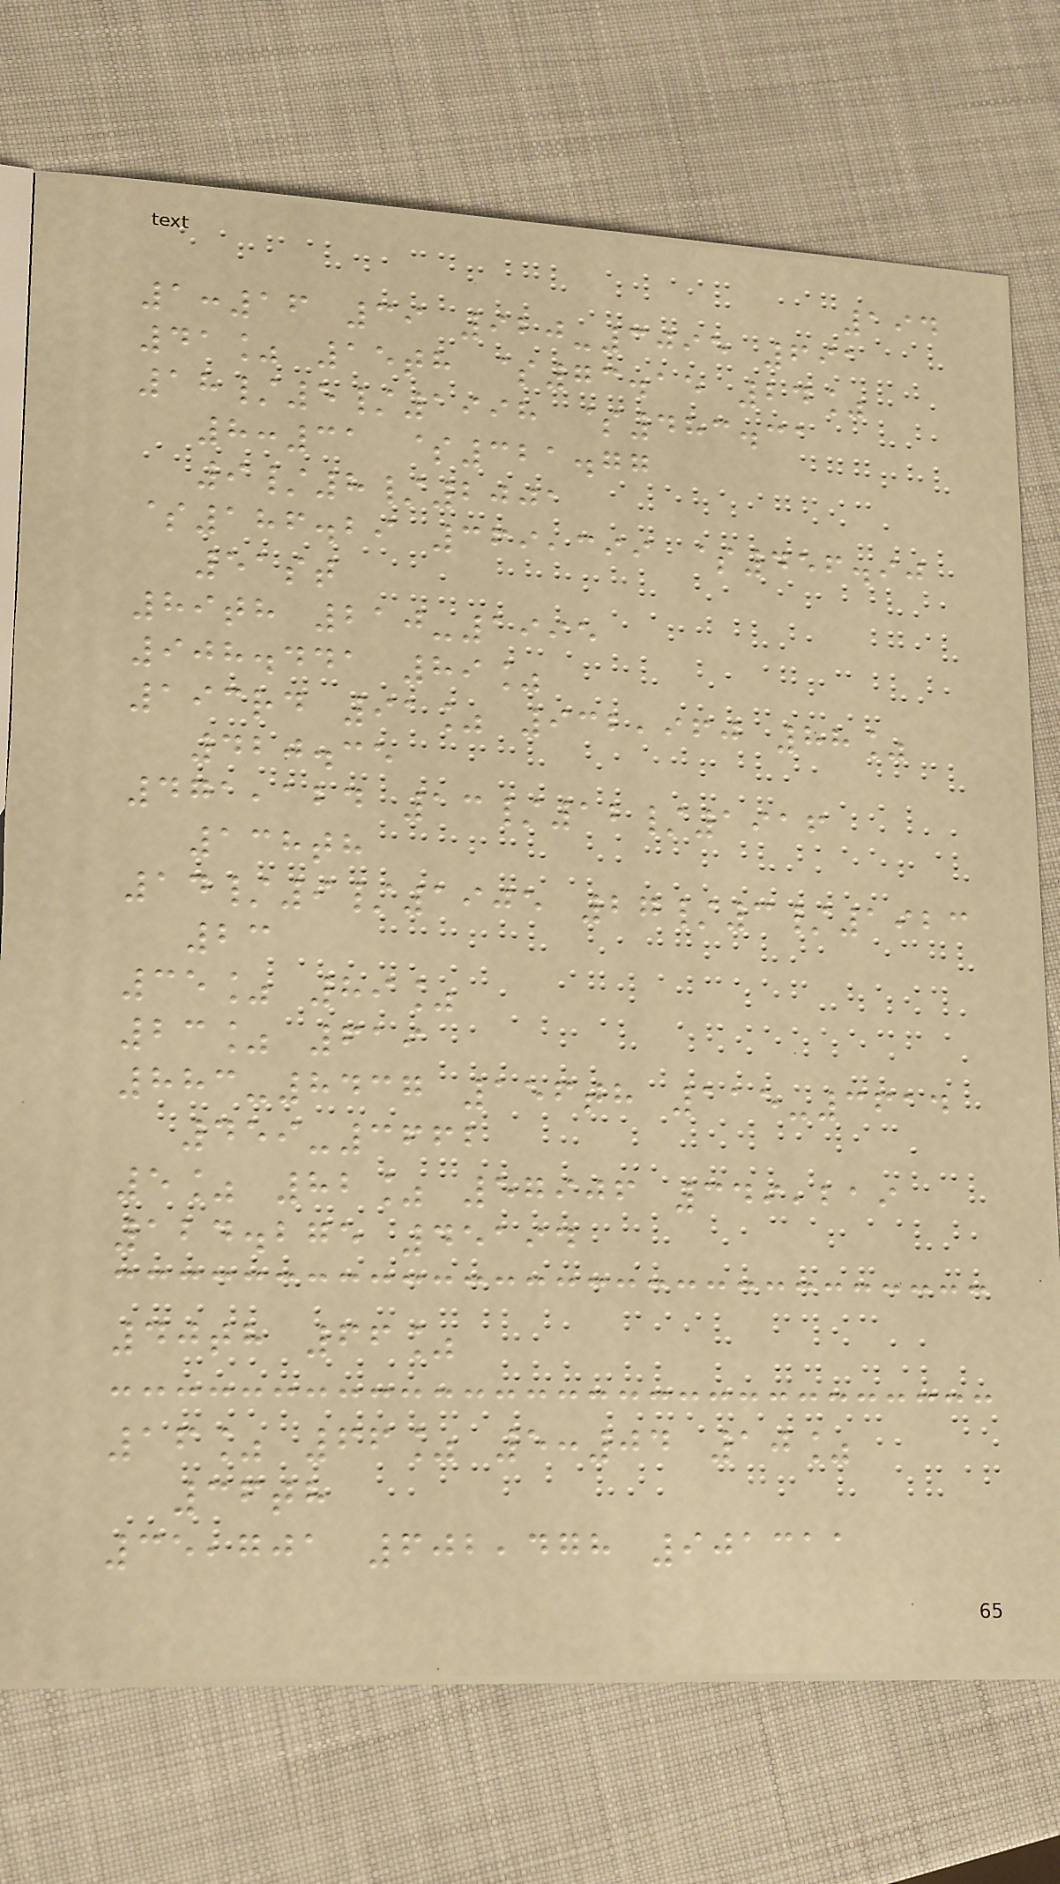194
1:16 39 920-3095 691
41% 15th $73.15 24%
18/5/1998 $483.31
8:31 $321.77
9/8/2001
$186.29 369,399 $456.90
51st
89th 210-1995
908.441 89%
193rd 91% 932,960 88%
420.35
471,124 13/12/1916
138th
14/9/1905 27/3/1923
23
35% 89%
23% 619
883-8437 156th 115-3614
459-3662
5% 82% 57906 349,219
124.275 45194
40th 66%
16% 66% 5:04 10%
36th
35,701 602,478 901311
